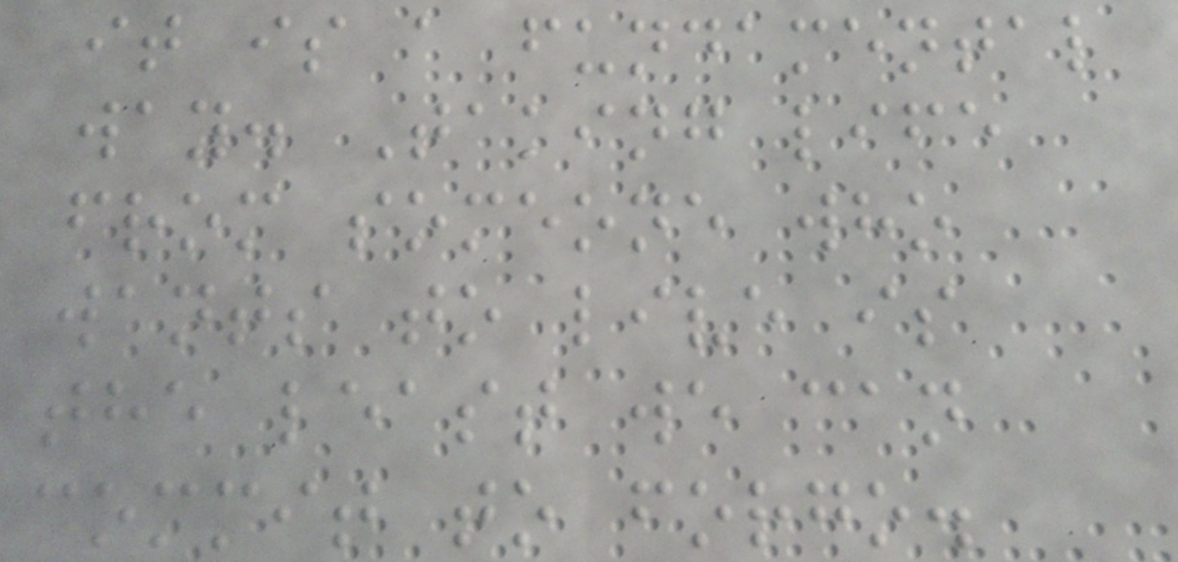it is a fundamental
way. Taking life
from someone who
wants to live is
the least we can
commit to forgo.
